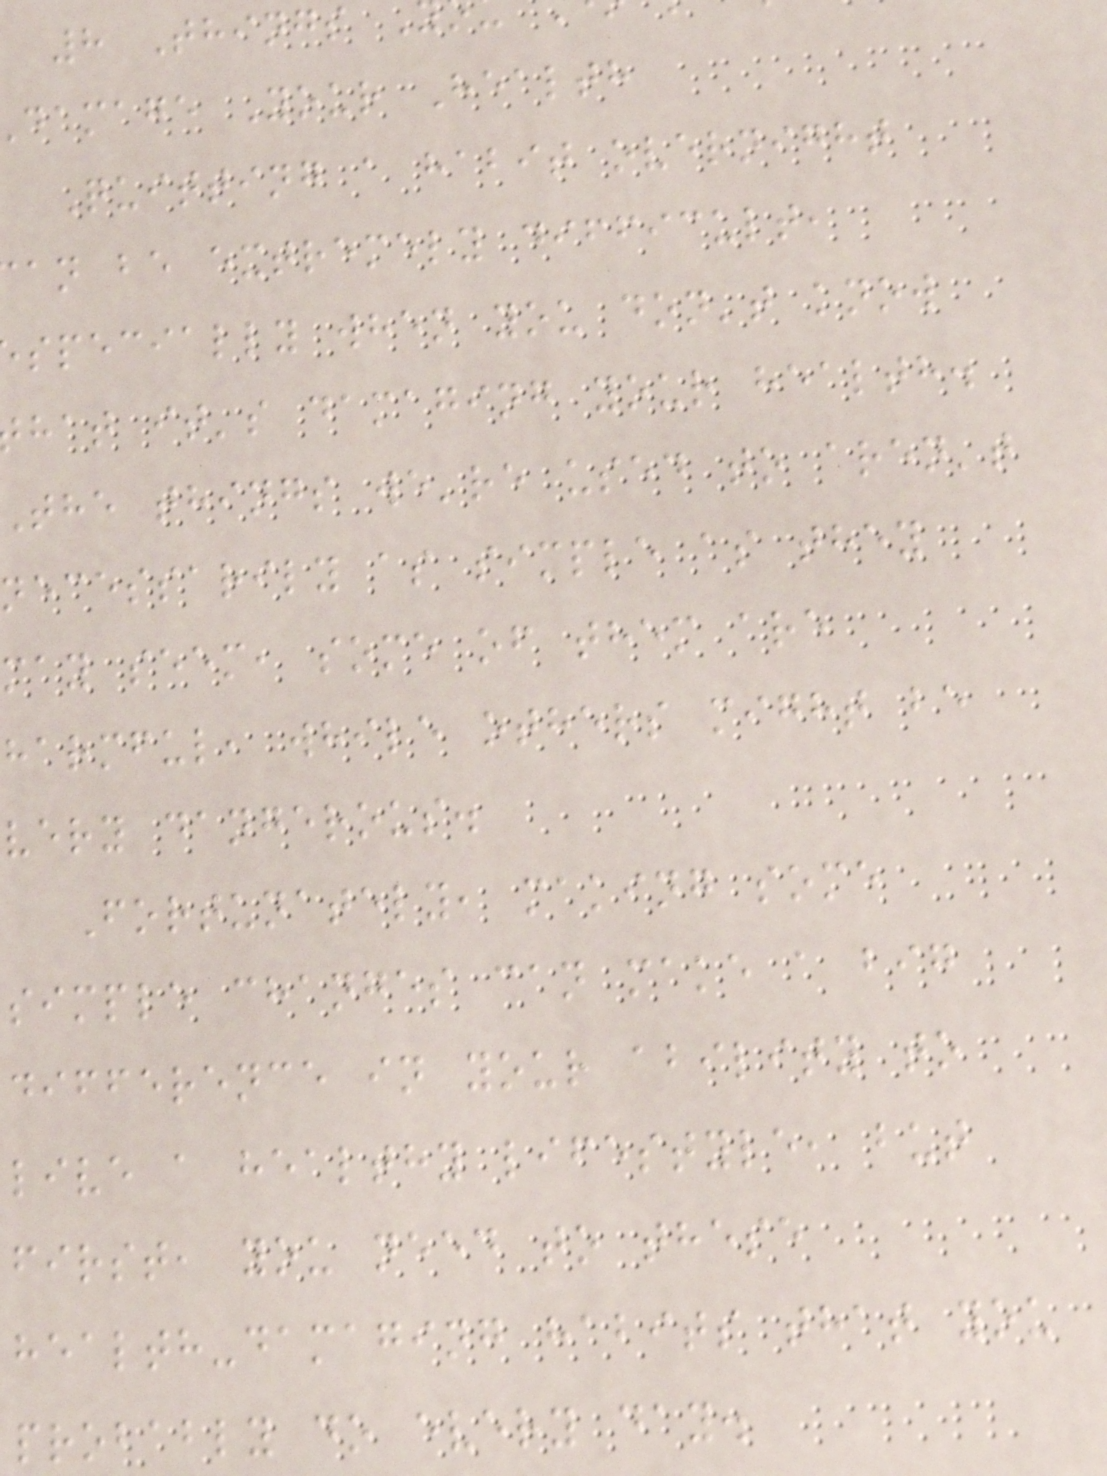8 Things
damage Your Health
Quitting a habit overnight
an be extremely difficult,
specially when you don't know
hat it's damaging your health.
the things we're used to aren't
necessarily as simple as they
may seem, some of them are
harmful, while others might be
very dangerous.
Fortunately, making some
simple changes can make a big
difference in your ability to
live a healthy lifestyle, but
first, you need to these
health-damaging habits that you
probably do every day.
